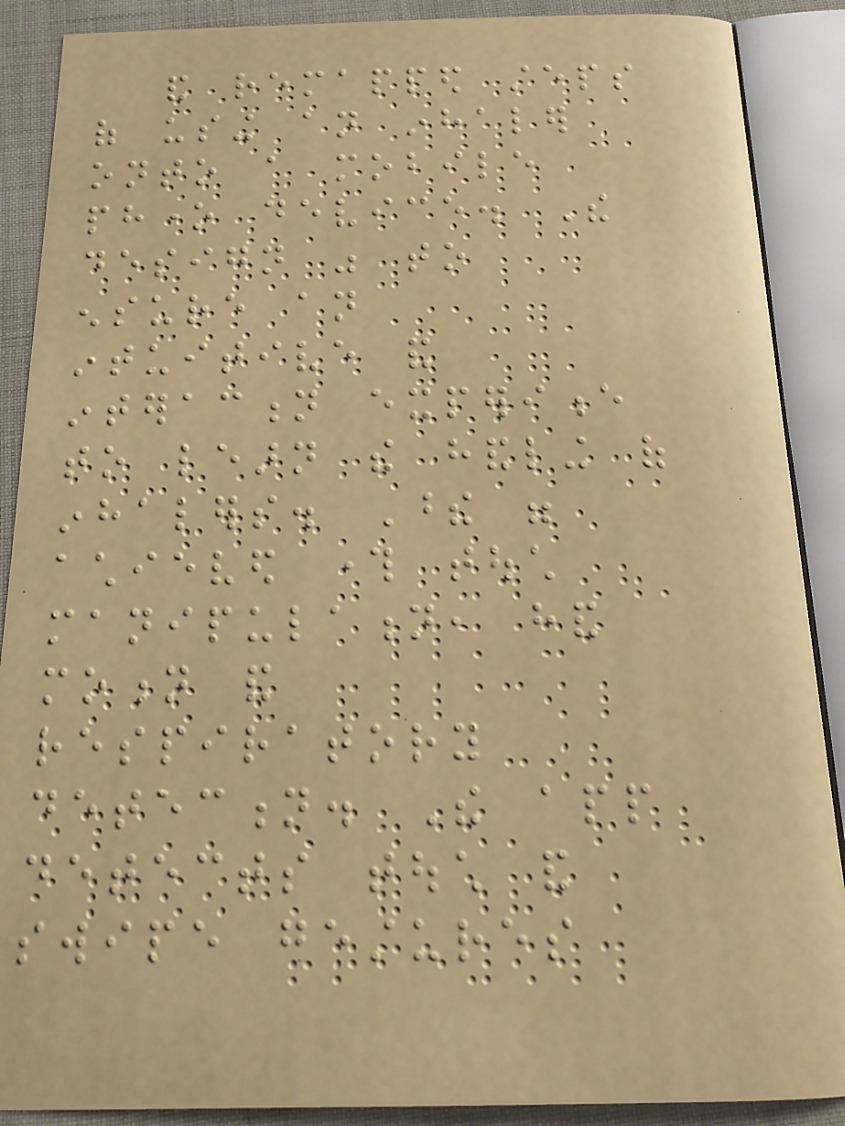and remapped steps
of using an inhaler
onto a mobile
phone device. The
design was to
ensure an
intuitive and
interaction experience
to learn the handling of
inhalers. These were
achieved through touch
manipulation, hand
motion and
respiratory
detection. The app
detects touch and
swipe gestures
